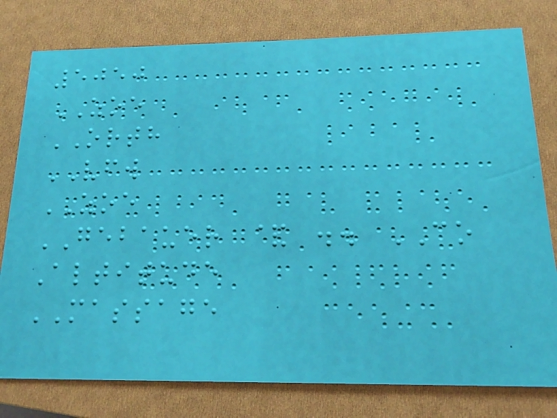5050
ZOE
ORTH
VFW
ZOE
GEBAUER & .. CO
Altitude
MASSAGE
